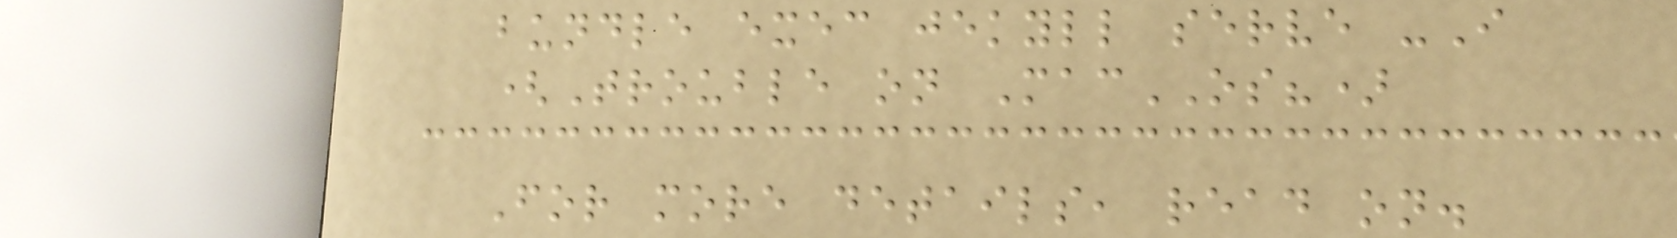bundle exec jekyll serve -I
(Trouble on MacOS?)
For more details, read on.
